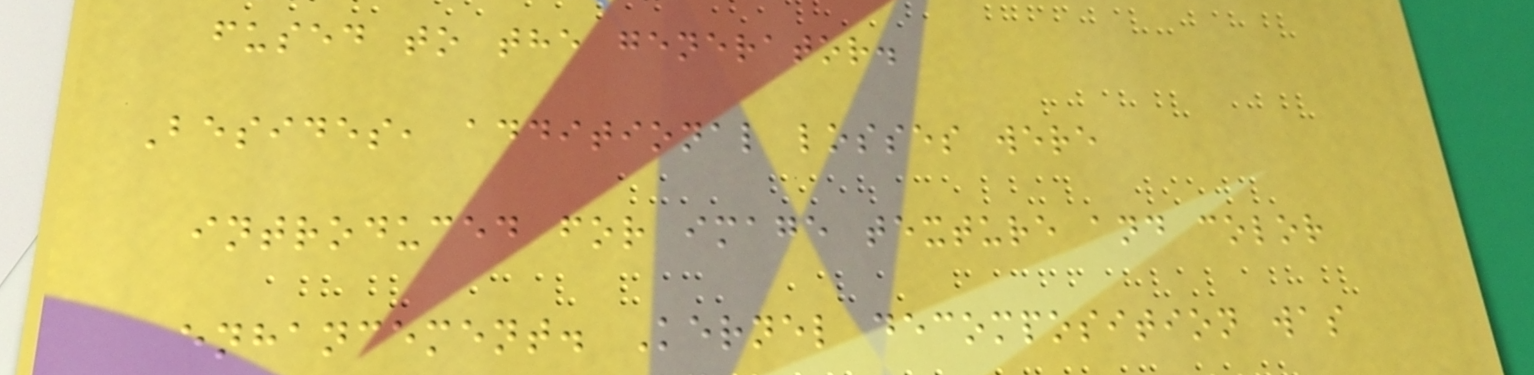fused to the generator.
Besides, additional losses were
introduced for image texture and color
enhancement. Kernel decomposition was
